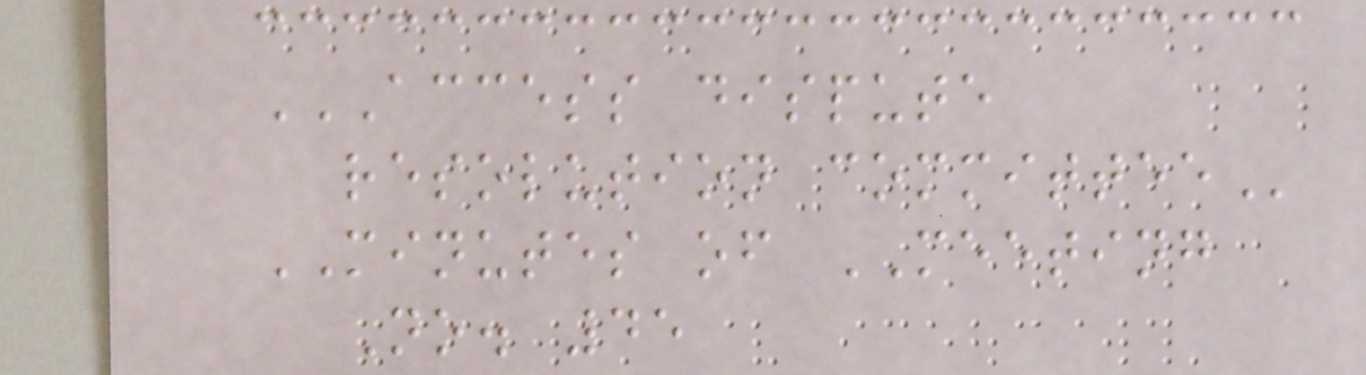ACCESS DISPUTE
RESOLUTION COMMITTEE
MINUTES of MEETING
No. 45
